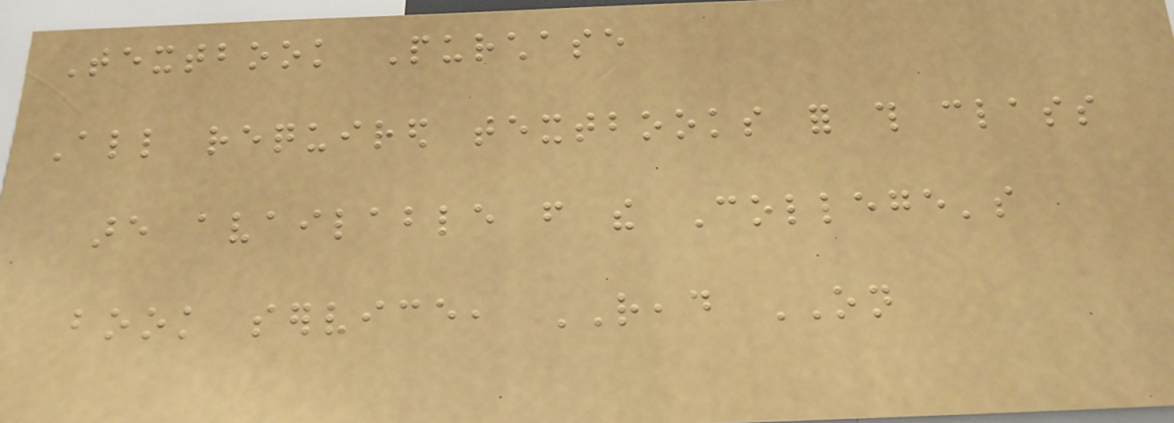Textbook Purchase
All required textbooks for this class
are available from the College's
book service, READ ON
